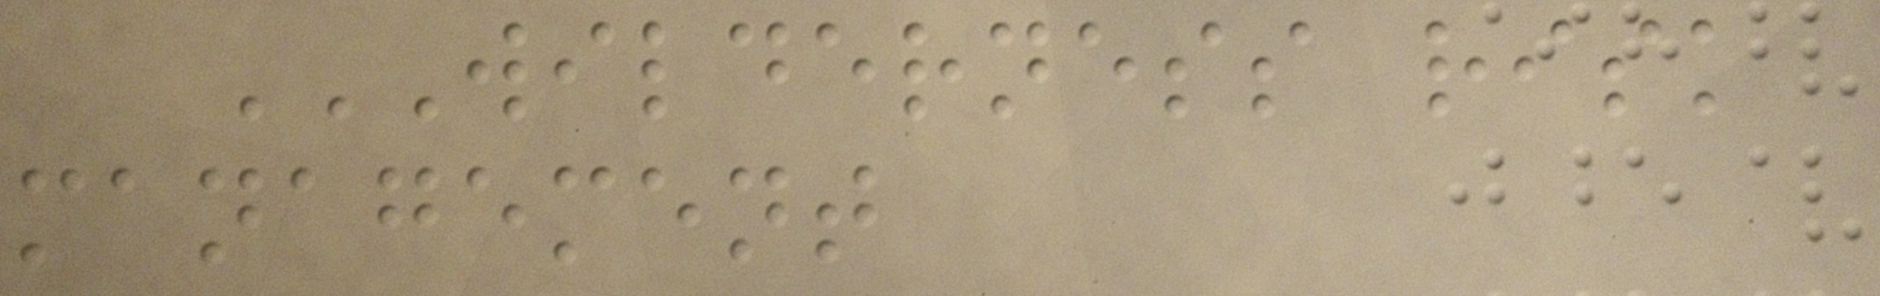WILDERNESS RISK
MANAGEMENT
